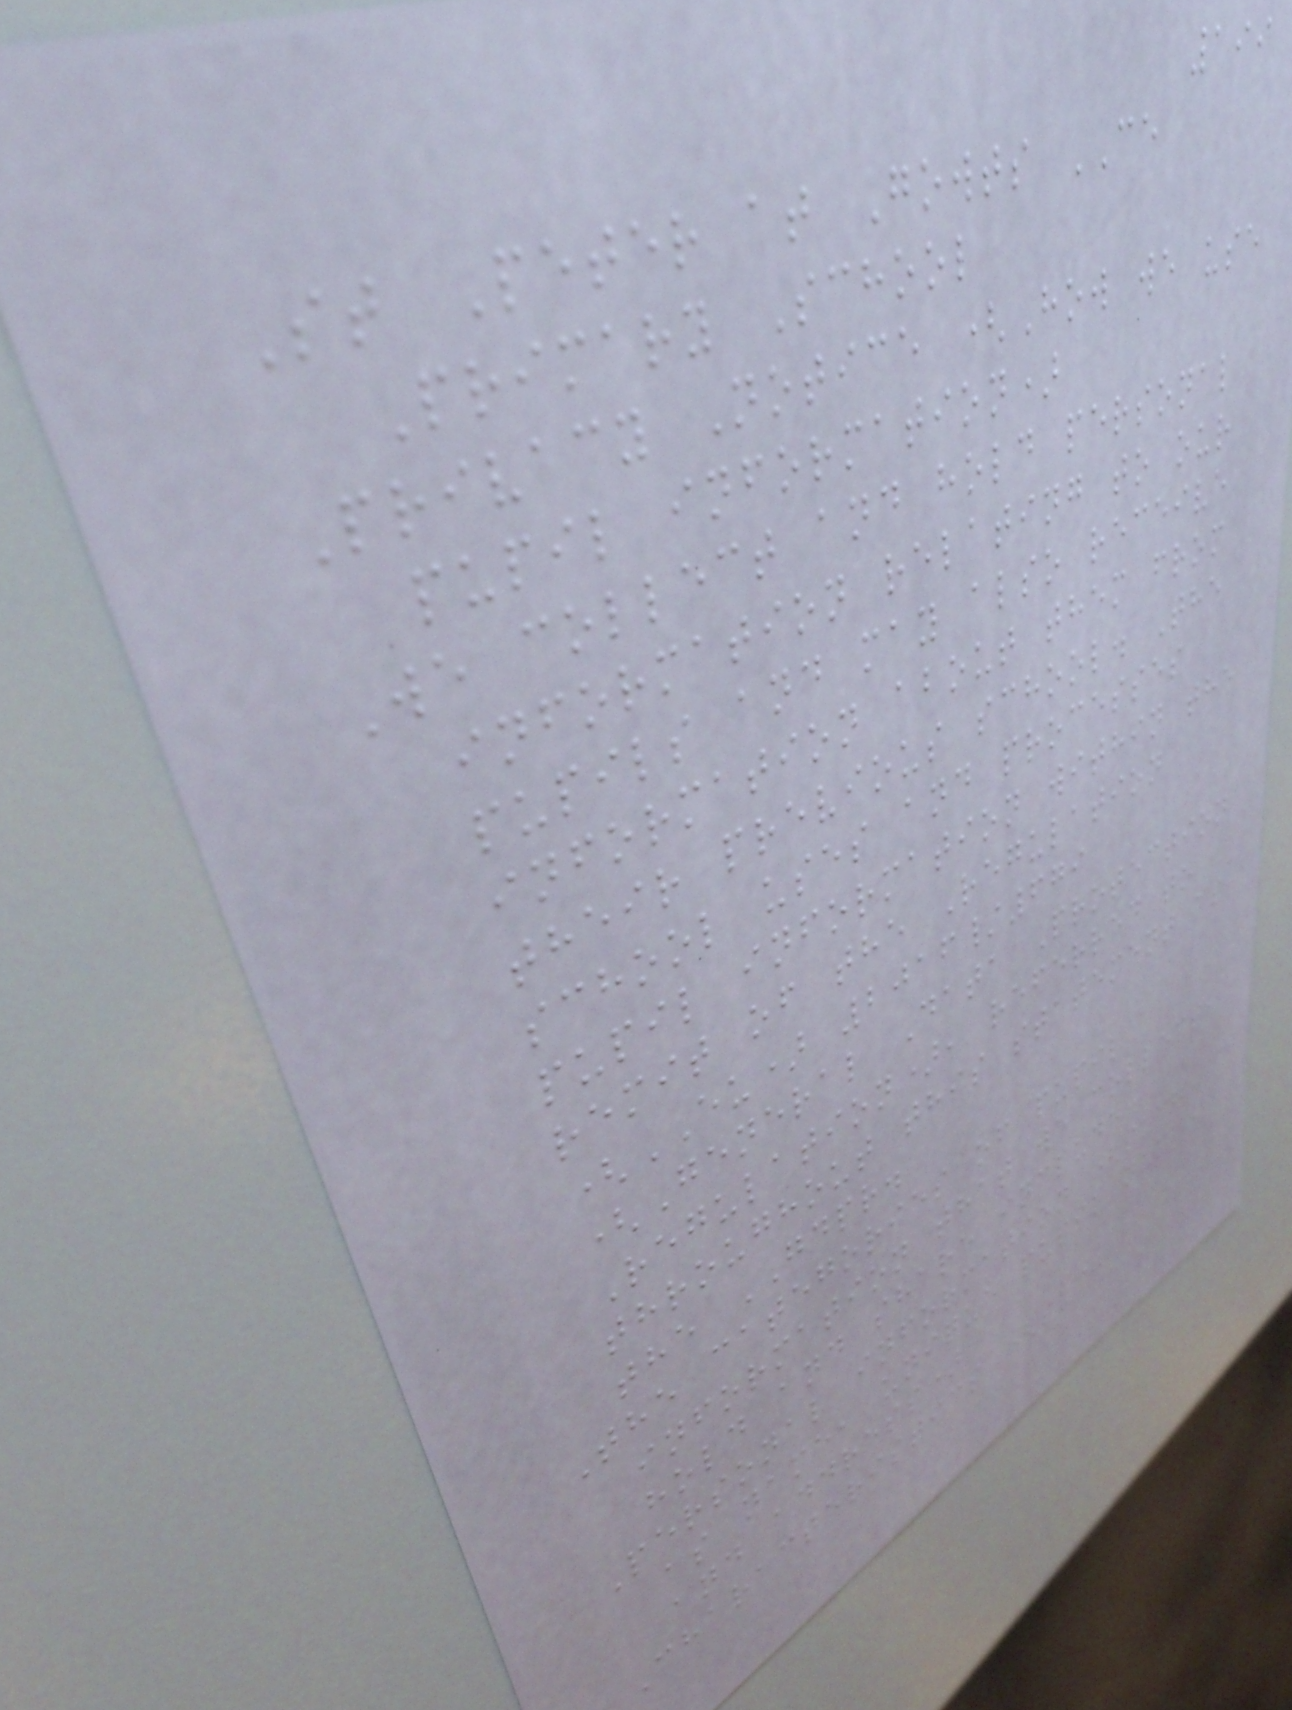199
St Peter at Gowts CE
Primary School
Privacy Notice (How we use
pupil information)
We collect and hold personal
information relating to our
pupils and may also receive
information about them from
their previous school. The
school uses and processes
pupil information within the
remit of the Regulation
(EU) 2016/679
(General Data Protection
Regulation), referred to
throughout this statement as
the GDPR.
The categories of pupil
information that we collect,
hold and share include:
Personal information (such
as name, unique pupil number
and address)
Characteristics (such as
